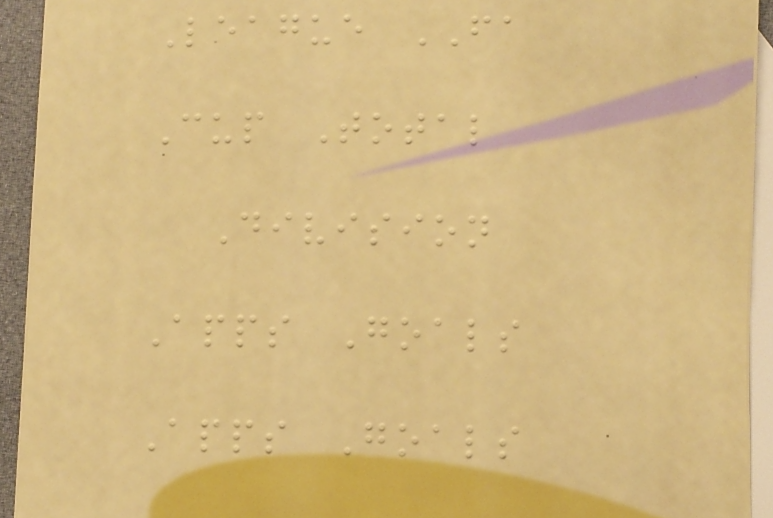League FA
Cup Total
Division
Apps Goals
Apps Goals
